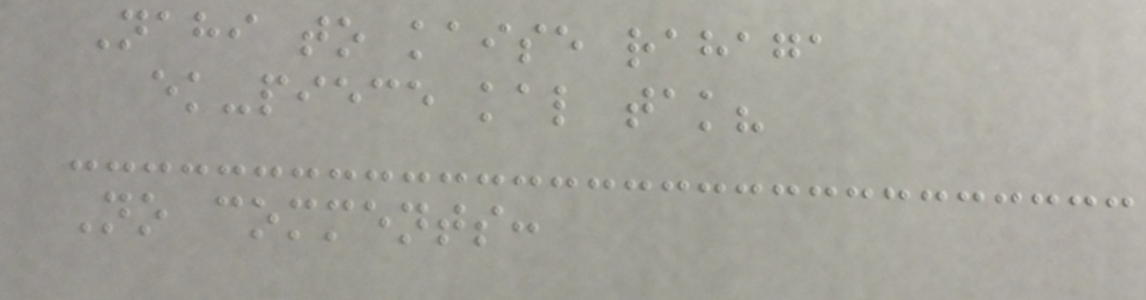Nahi to kaise rahaga
ek-piece kal tak?
No comments:
